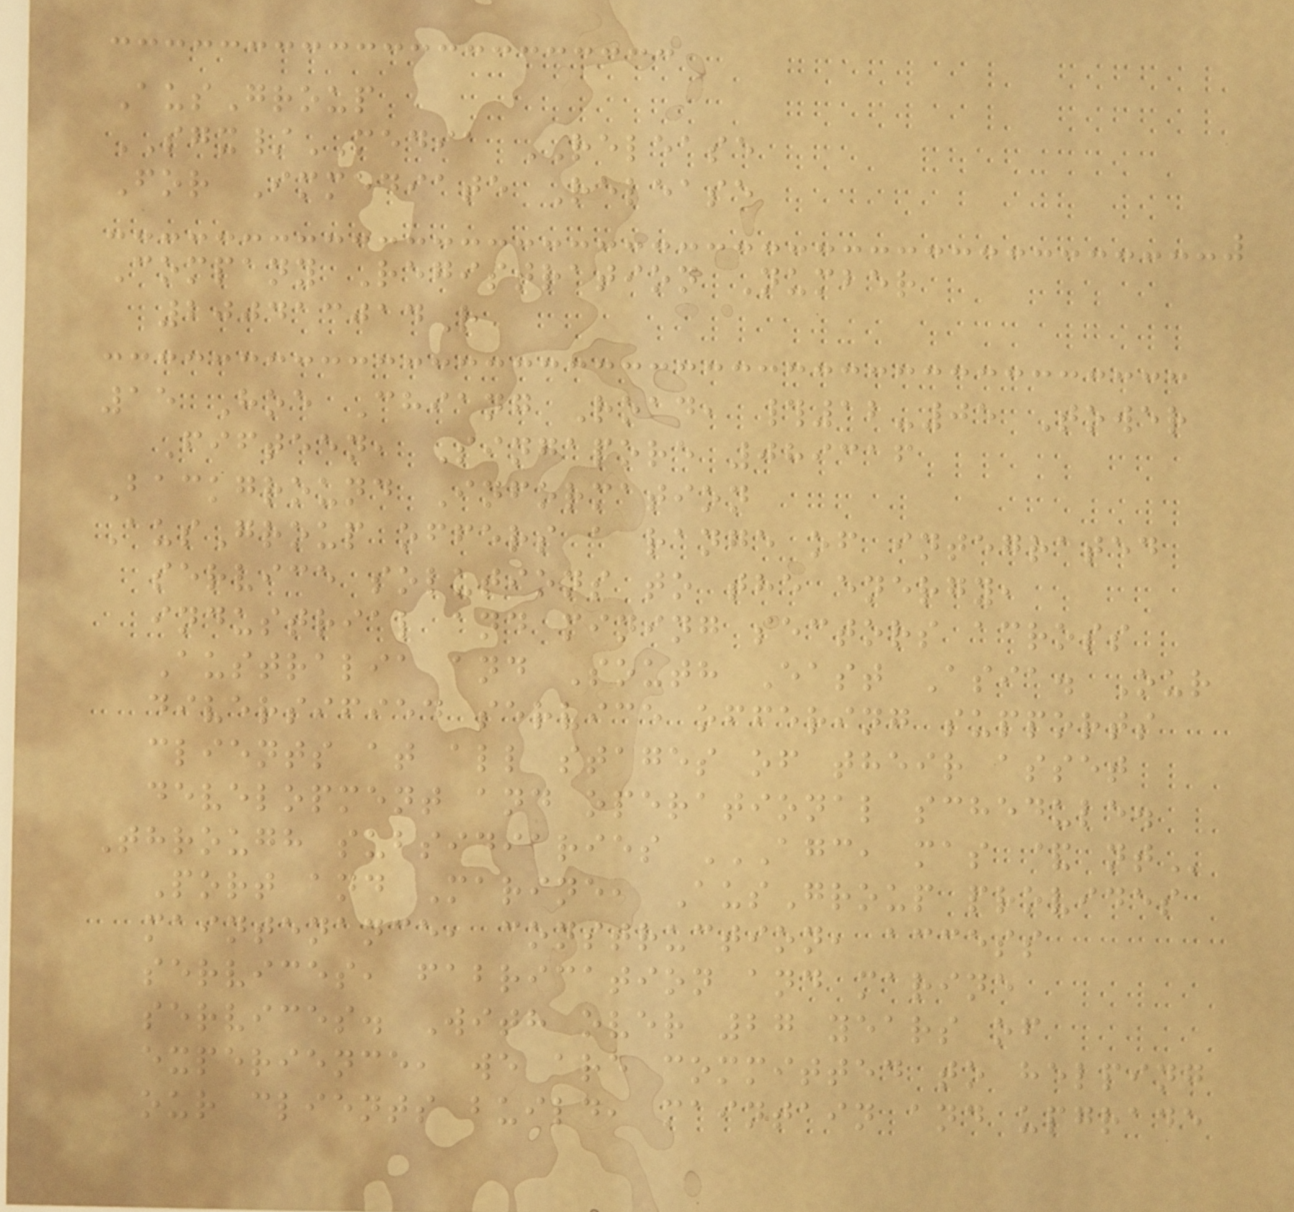AusGroup
SGX/MEDIA RELEASE
For Immediate Release
Company Registration Number
200413014R
15 Hoe Chiang Road, #12-05 Tower
Fifteen, Singapore 089316
Background Information
AusGroup offers a range of integrated
service solutions to the energy,
industrial and mining sectors across
Australia and South East Asia. Our
diversified service offering supports
clients at all stages of their asset
development and operational schedule.
Through subsidiaries AGC, MAS & NT
Port and Marine, AusGroup provides
maintenance, construction, access
services, fabrication and marine
services. With over 27 years of
experience, we are committed to helping
our clients build, maintain and upgrade
